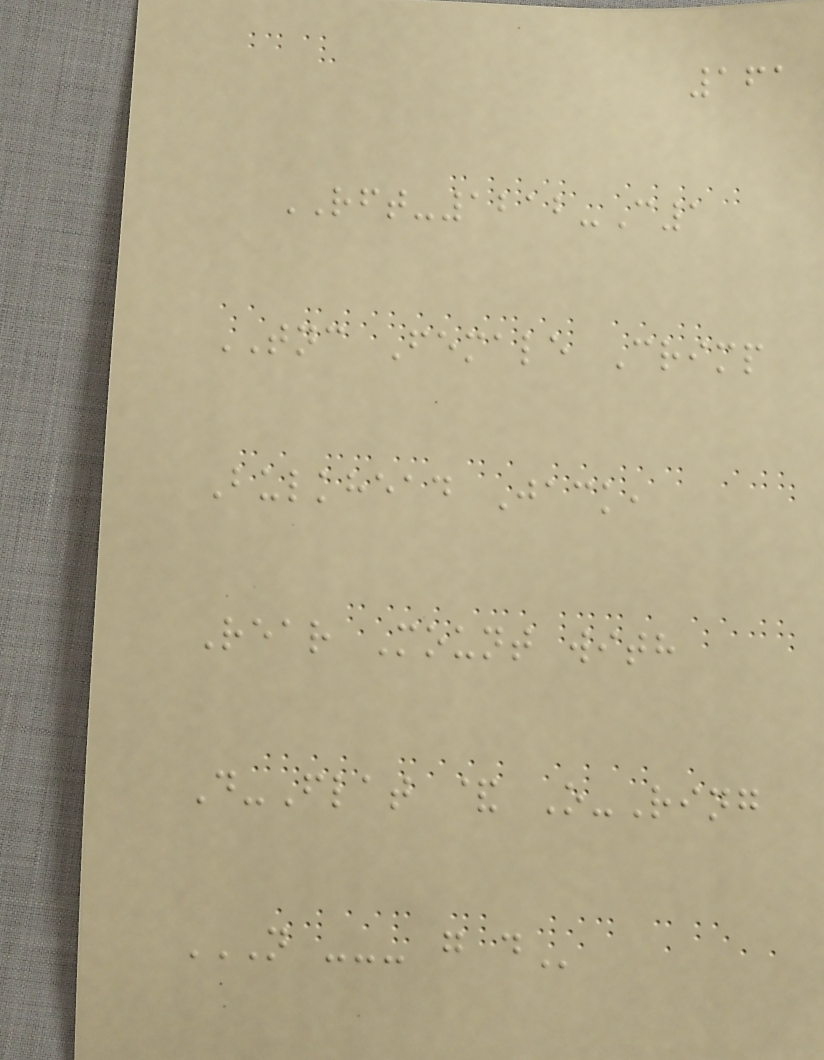161
RFT-1212-C1
TNC Female Crimp
Bulkhead Jack,
Rear Mount with
D-Flat & O-Ring
N --- G D
